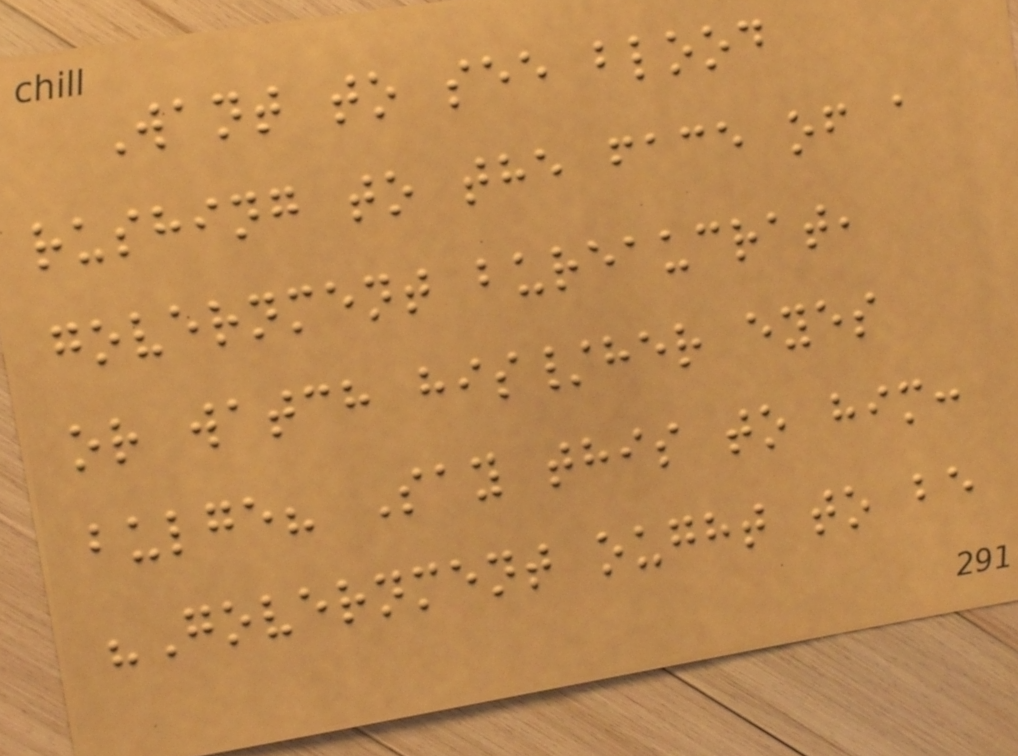Want to see blood
rushing to the face of a
government bureaucrat,
or watch his/her eyes
bulge? Say this to him:
"Government ought to be
